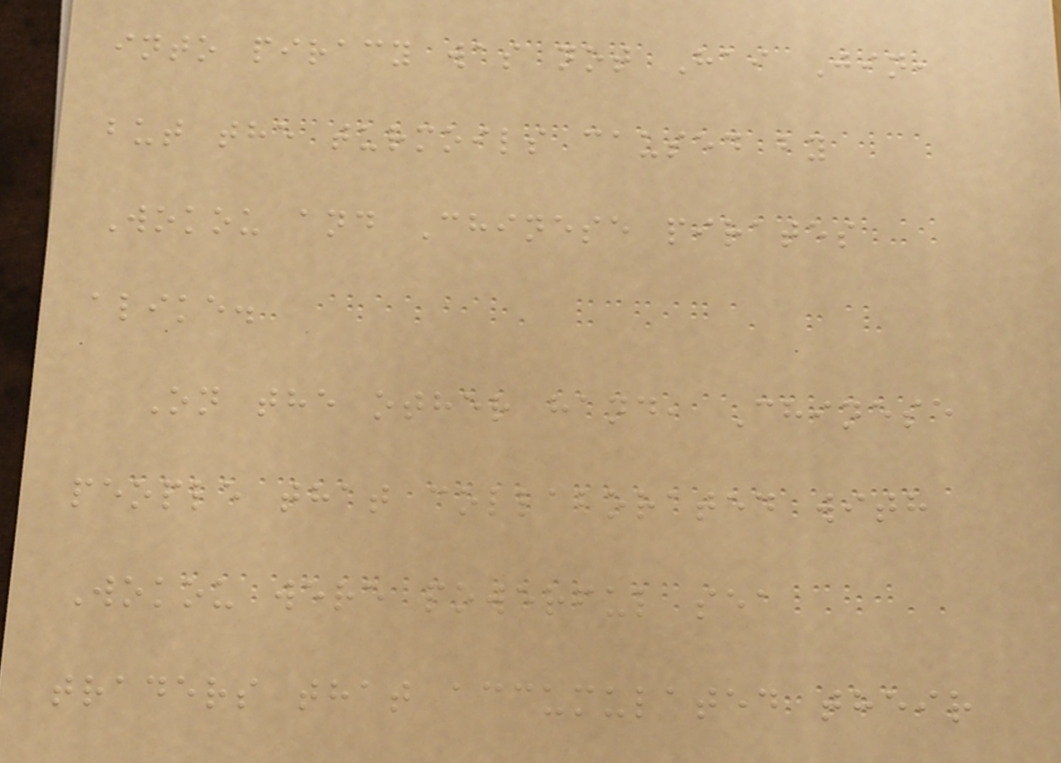into piracy was not Hai Jin,
but the turmoils caused by
Wokou and Chinese pirates
alike.
On the other hand, Chinese
people that collaborated with
Wokou were powerful sea
traders that accumulated their
